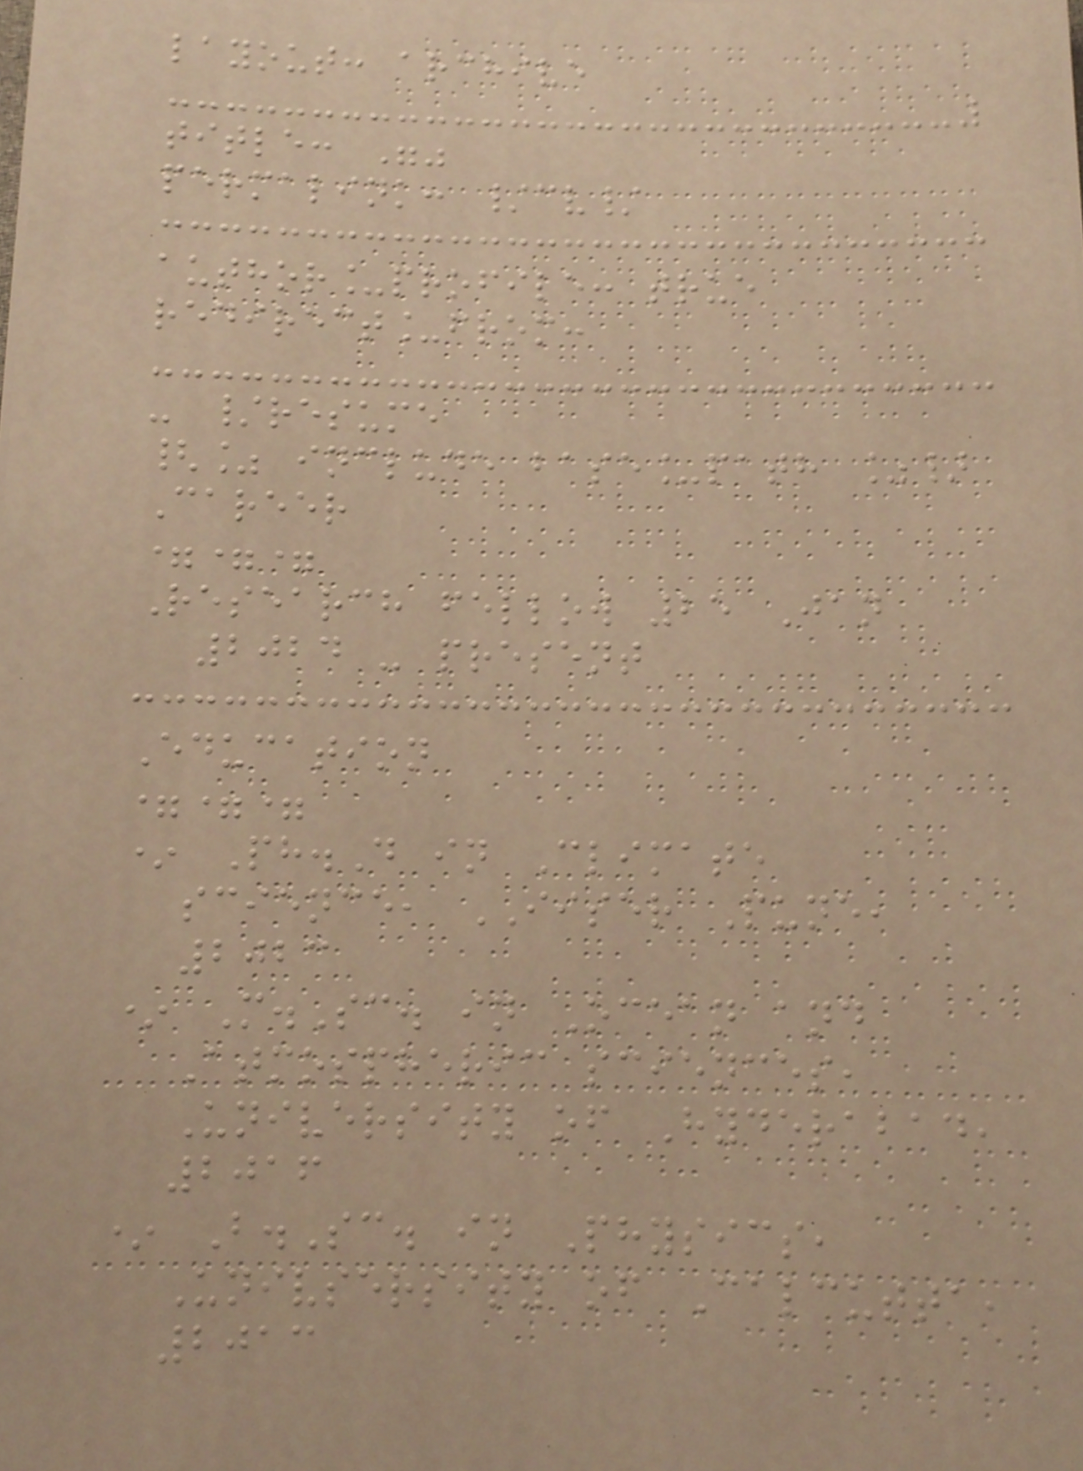layout: archive
title: ""
permalink: /cv/
author_profile: true
redirect_from:
- /resume
{% include base_path %}
Career
===
Research fellow 25 Jan
2024 - present
Education
===
* Ph.D in Climate
science, IISER Pune,
2023
* M.Sc. in Ocean and
Atmospheric sciences,
University of Hyderabad,
2016
* B.Sc. in Physics,
Univsersity of Calcutta,
2013
